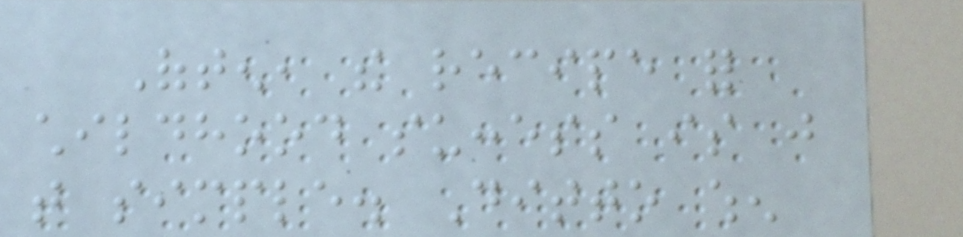Often, the recipe for
childhood success is just
that simple. Ditto when
